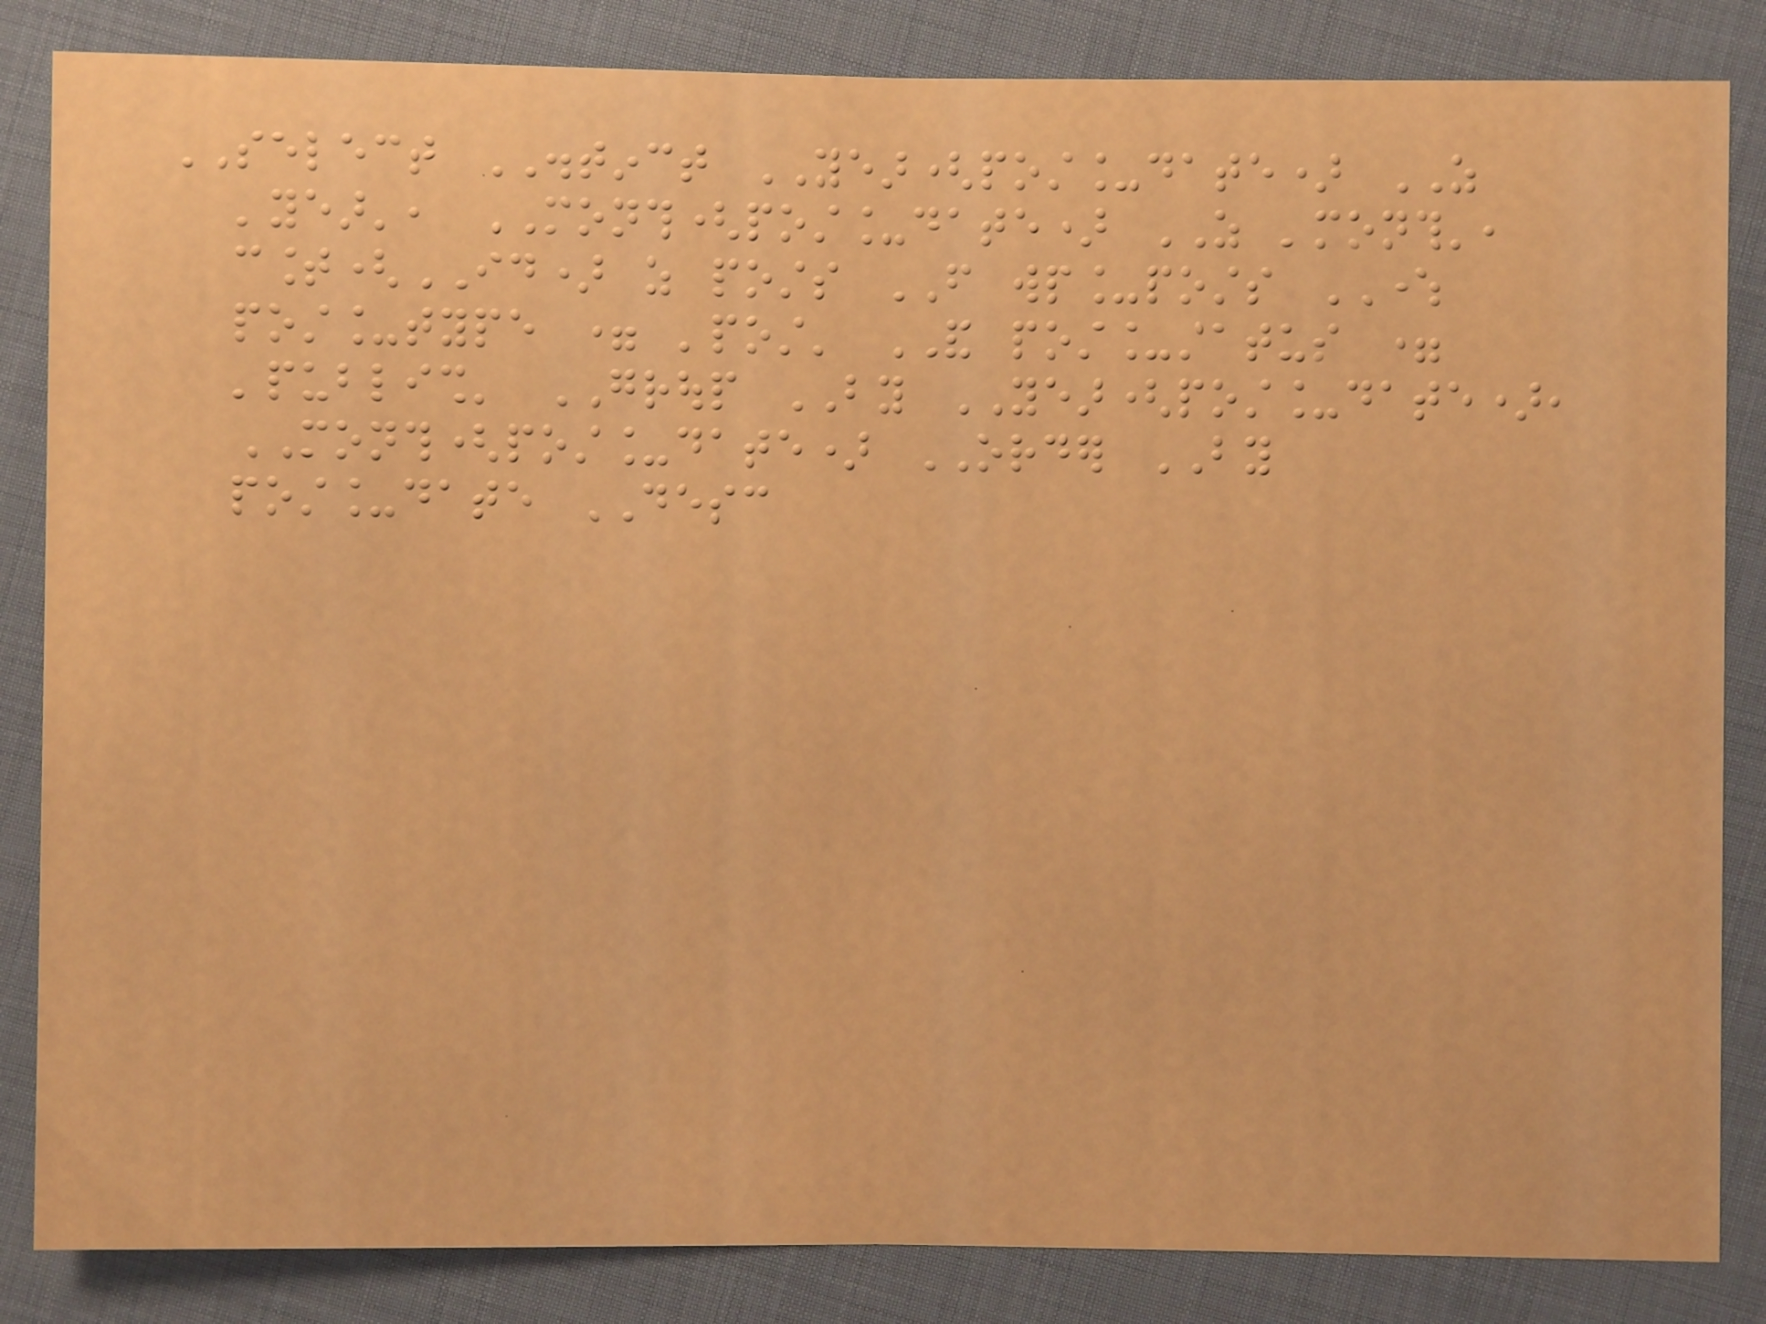SELECT DISTINCT YEAR(post_date) AS
'year', MONTH(post_date) AS 'month',
count(ID) as posts FROM wp_posts WHERE
post_type = 'post' AND post_status =
'publish' GROUP BY YEAR(post_date),
MONTH(post_date) ORDER BY
post_date DESC
